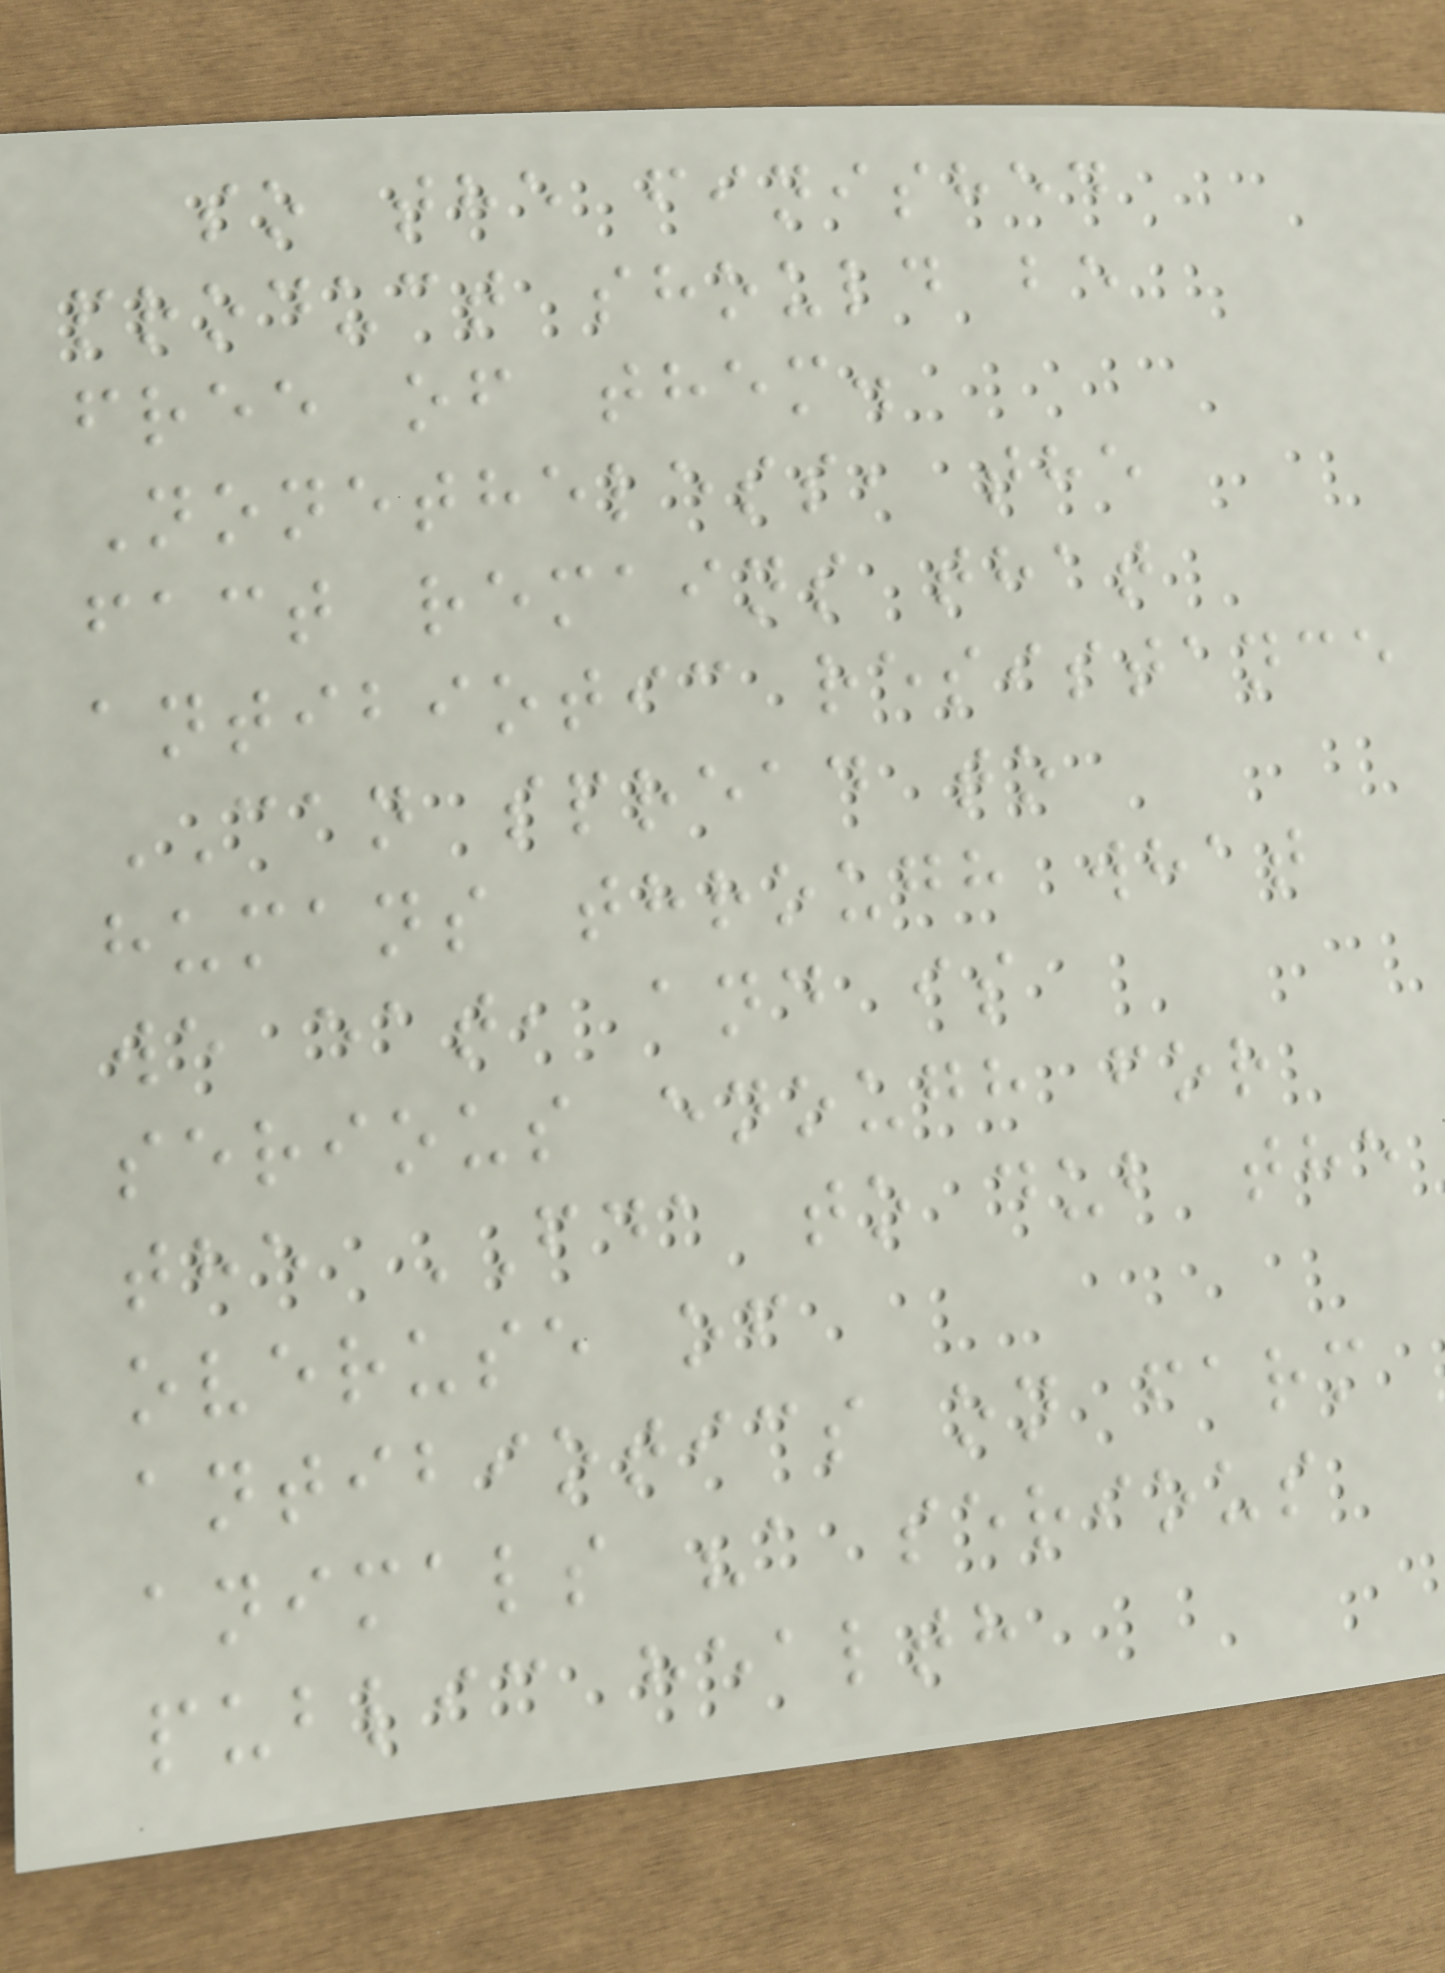so the finished
product should be
free of them.
Nonetheless, the
fact remains that
antibiotic resistance
CAN spread to
humans through what
we eat, and is
serious enough for
the FDA to dub the
overuse of
antibiotics on farm
animals "a serious
public health
